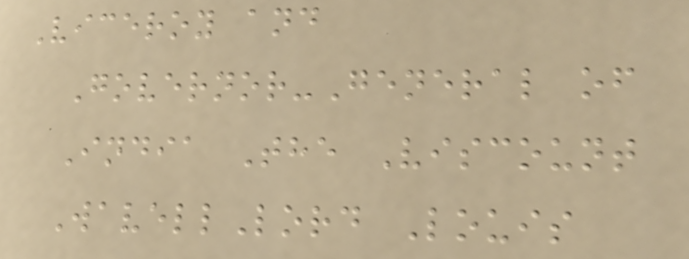Viceroy and
Governor-General of
India The Viscount
WavellLord Louis
